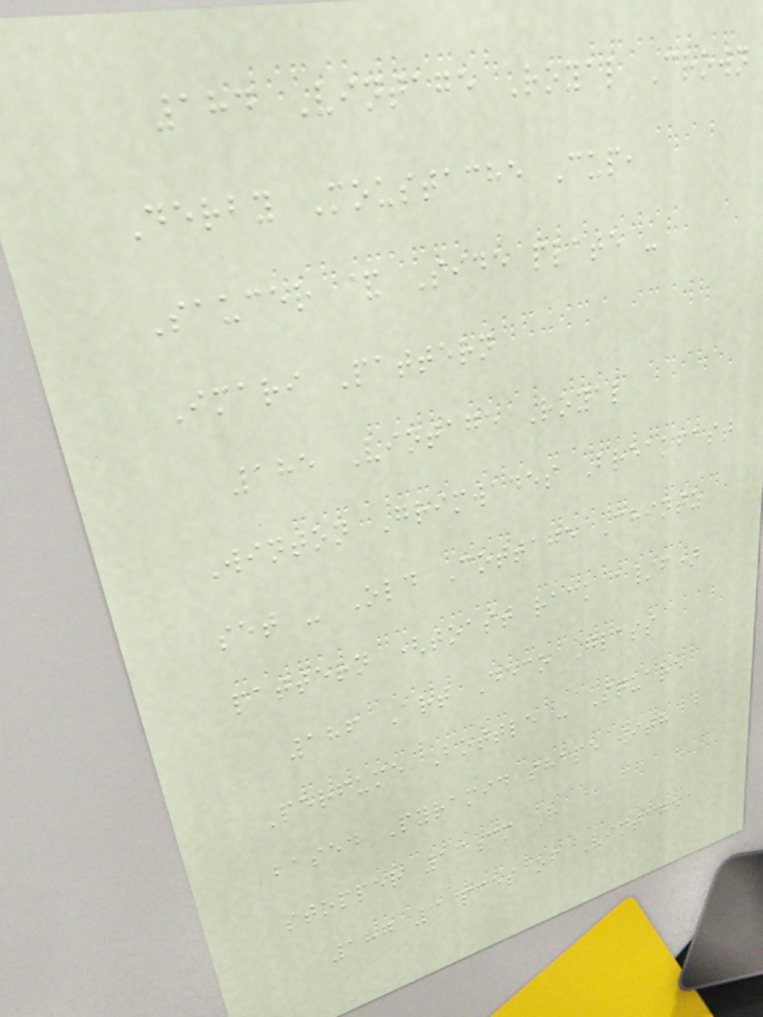184 Vintage Royal Crown
Derby Moustache Cup,
Saucer & Side plate -
Imari Pattern
185 Vintage Royal
Winton Grimwades Breakfast
set - Old Cottage Chintz
pattern (toast rack a/f)
186 Art Deco Glass
Perfume Bottle - Square
based Pyramid shape with
stopper 13cm H
187 3 pces of Vintage
